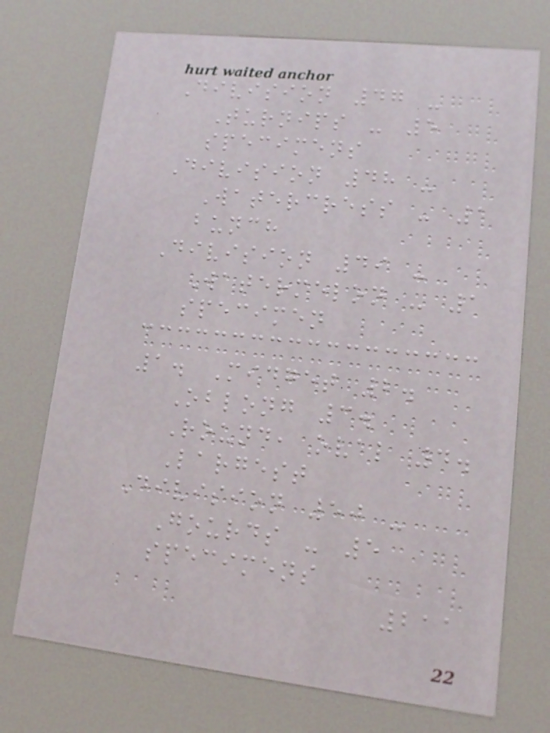Division 47 -
Turnips - 5
specimens
Division 48 -
Watercress - 1
bunch
Division 49 -
Watermelon - 1
specimen
1. Midget 2.
Oblong 3.
Round, oval 4.
Largest
Division 50 -
Gourds - 5
specimens
211
